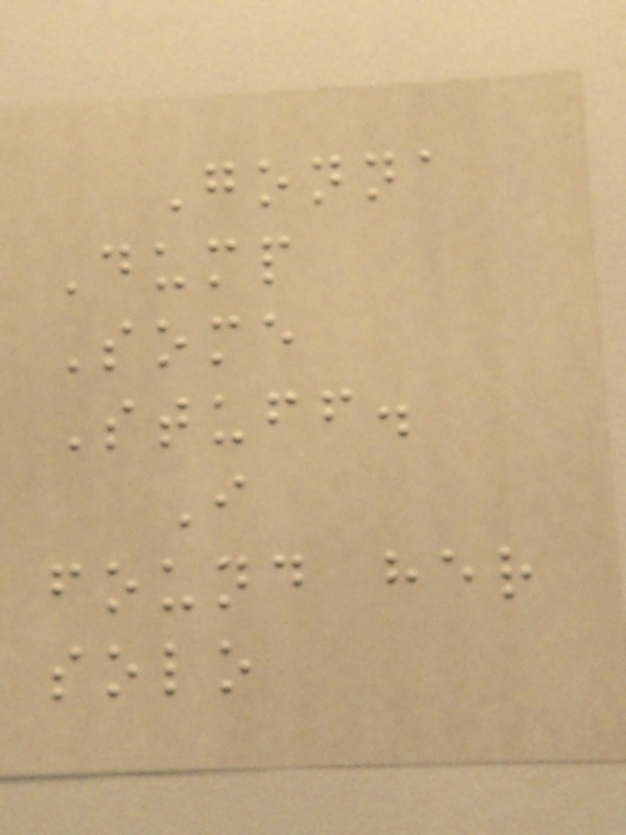Gonna
Dump
Some
Stuff.
I
found her
solo
